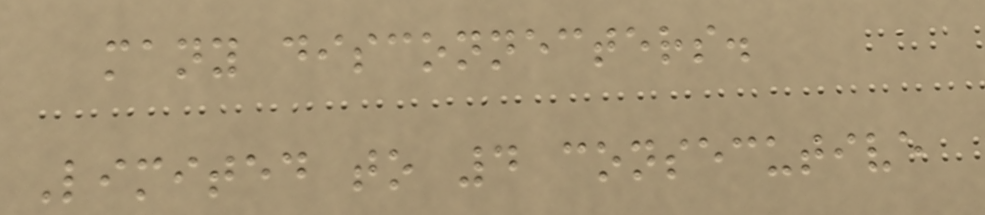many disconnecters.
Limited to 4 consecutive
